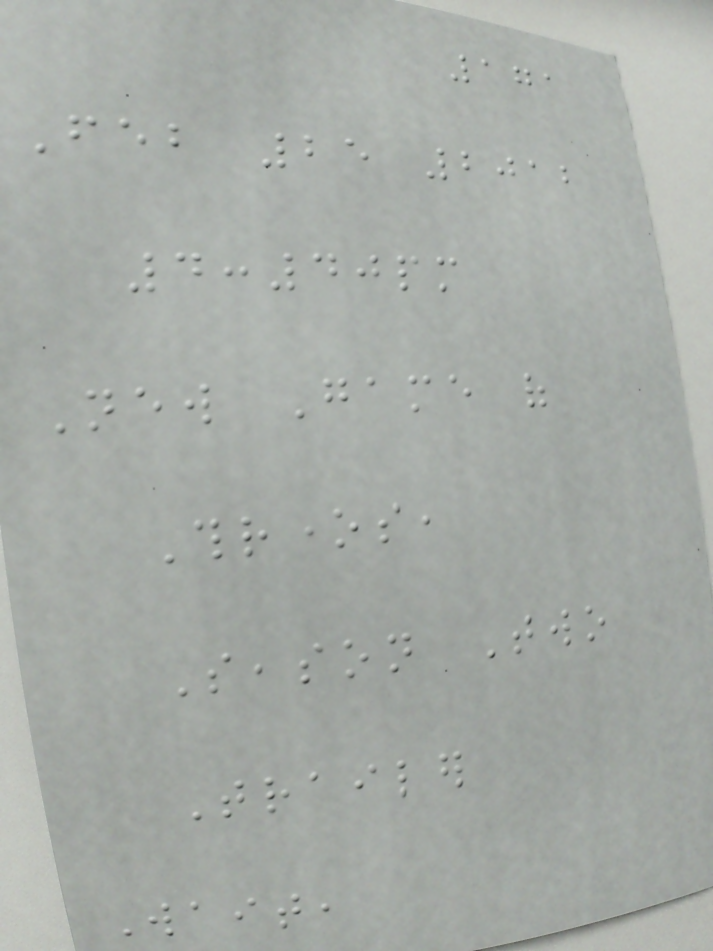171
Feb 25 2012
4:40pm
New Game of
Thrones,
Season Two
Trailer
Wait,
